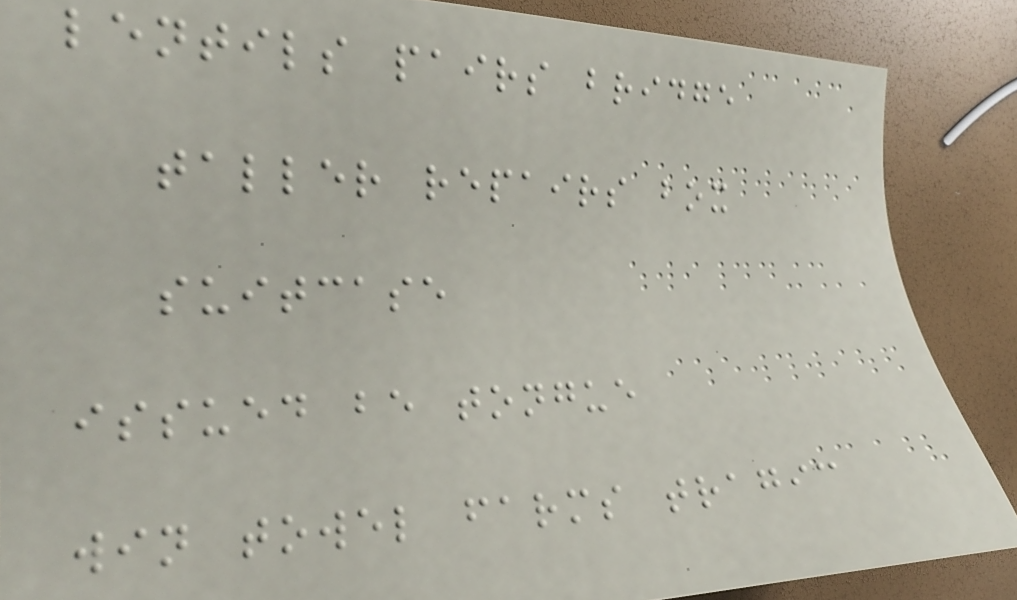lentils pairs bridge
taller repairs box
suitcase
issued be tongue
win towel farms tragic
